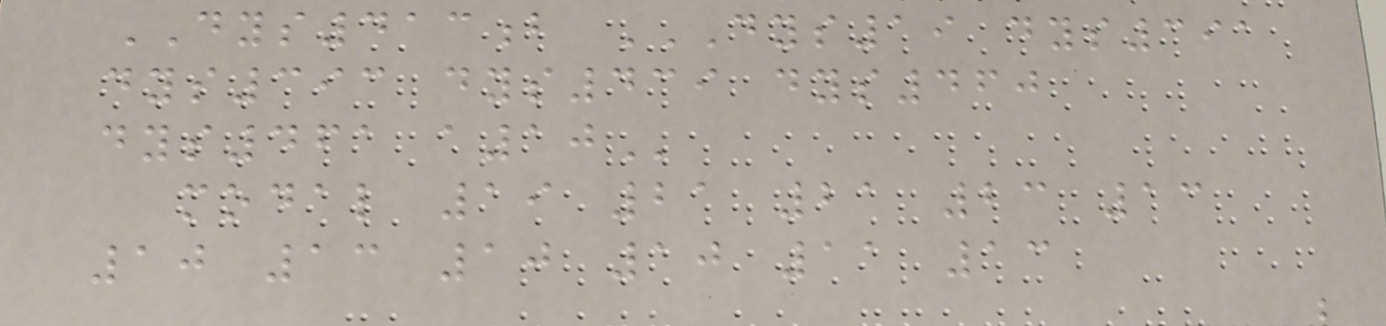DYS413b DYS19 DYS391
DYS393 DYS439 DYS460
DYS461 A10
modal 19 21 21 23 13
10 13 10 10 11 13
